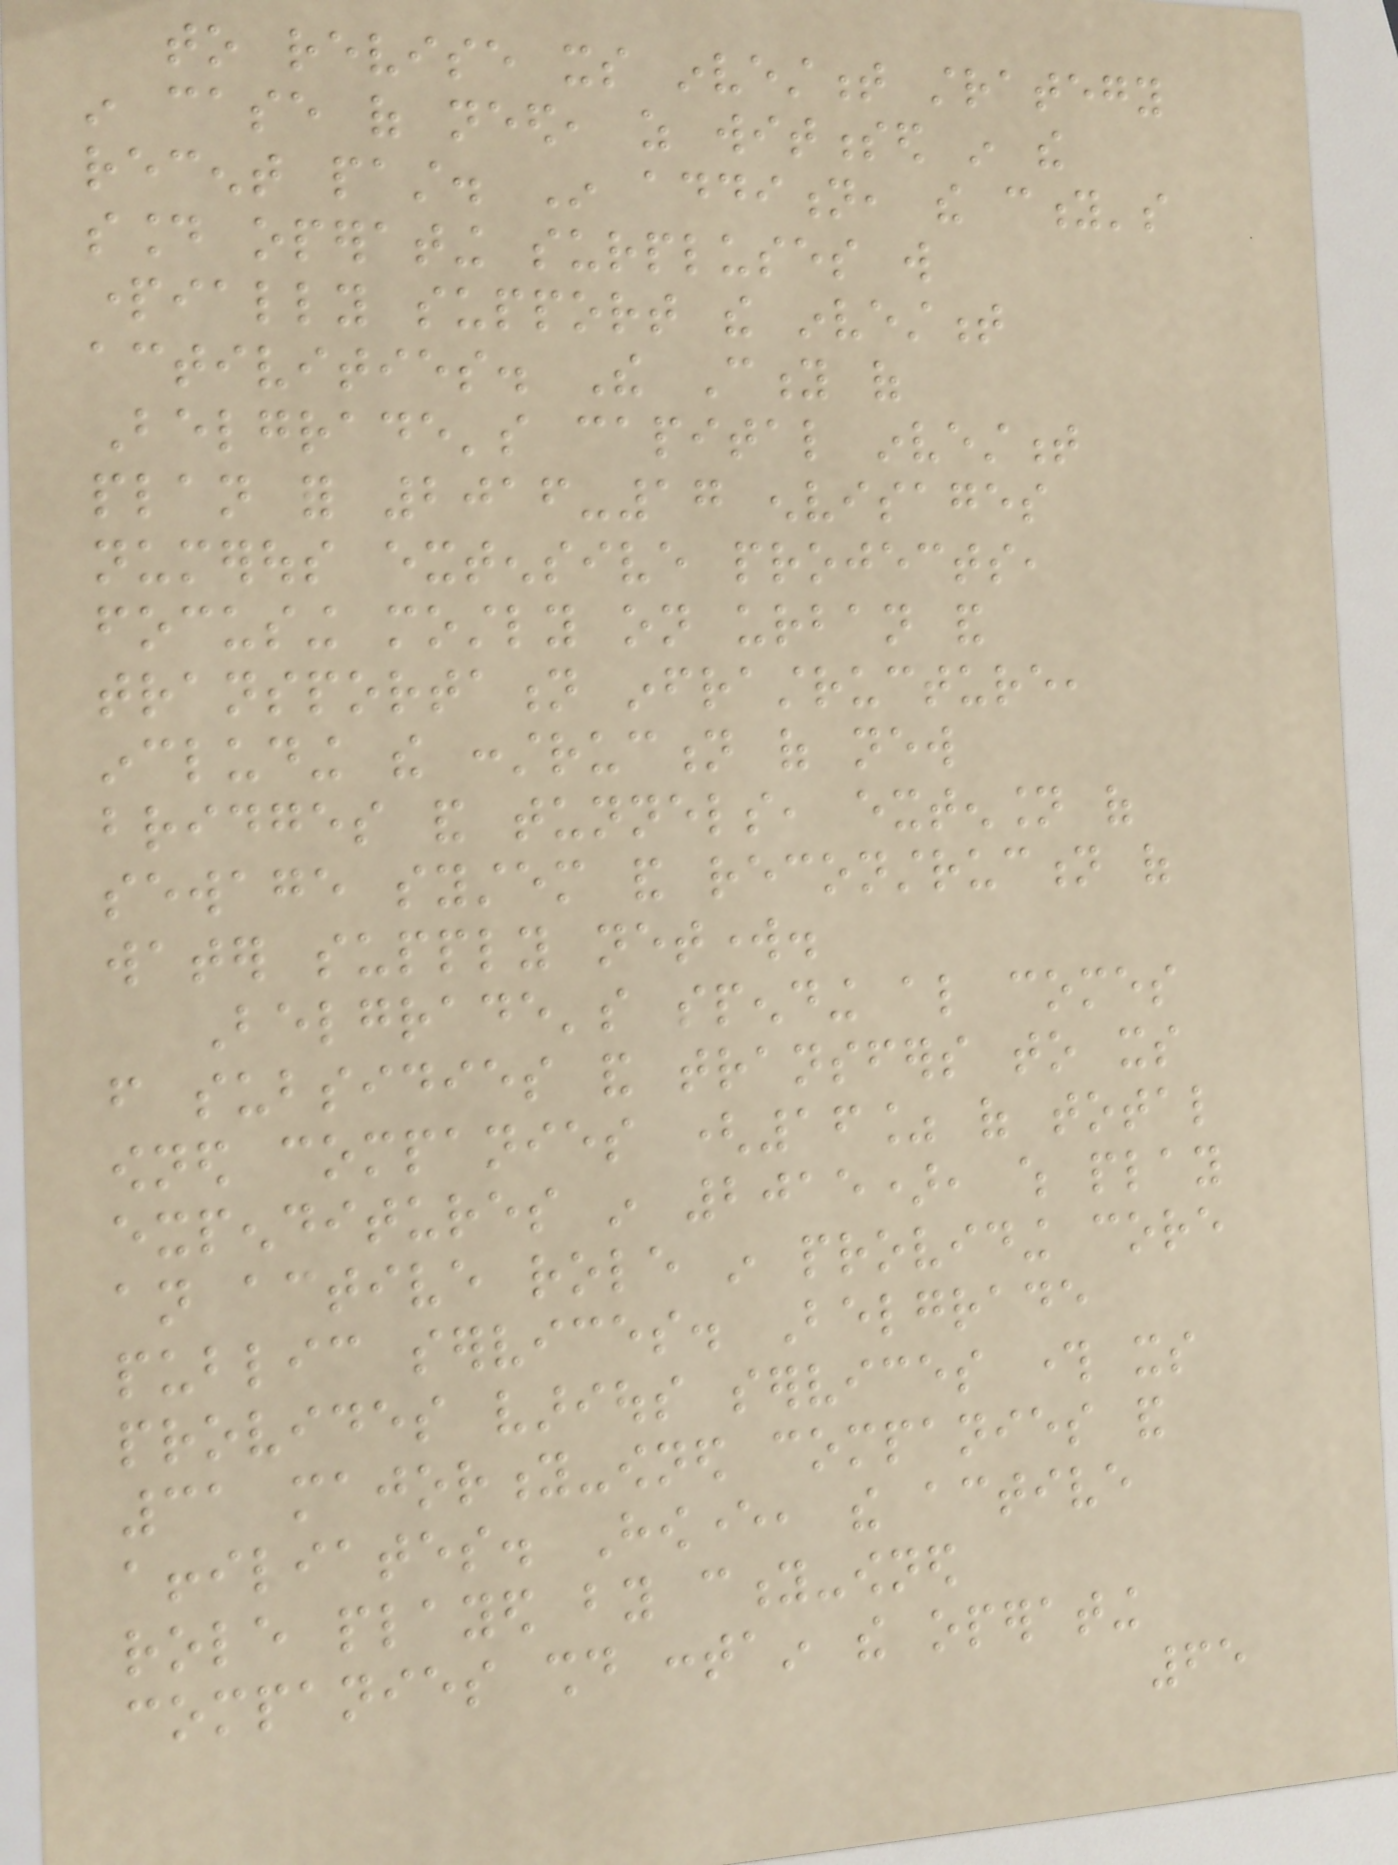to revise its investment strategy
in case of need, as witnessed in the
recent past. In addition, the city's
sound operating surpluses will
partially support the investment
activities. The City of
Belgrade's capital investment
plan for 2016-17 envisages
numerous extensive projects,
focusing mostly on urban and
transportation infrastructure,
including the construction of new
bridges and tunnels, extension of
sewage system and reconstruction of
water supply network.
Belgrade's spending also comes
from subsidies and transfers to its
owned companies (16% of total
expenditures in 2015), which play
an active role in providing core
public services. Belgrade
provides various services through its
31 majority-owned companies and
affiliates. However, the active
role played by city-owned
companies should contain the operating
65
